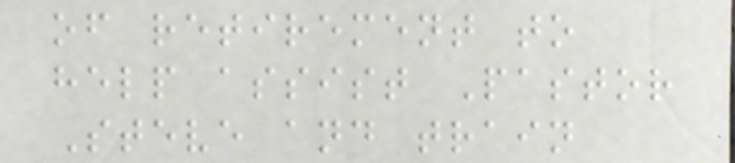of retirement to
help assist Pastor
Steve and train
